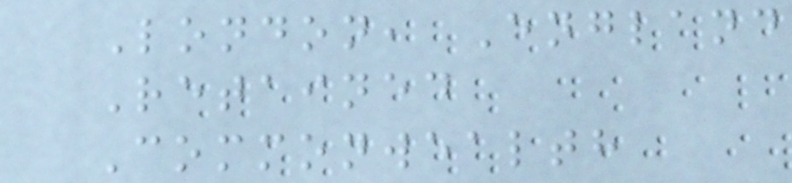London, England
Retained
Commonwealth
